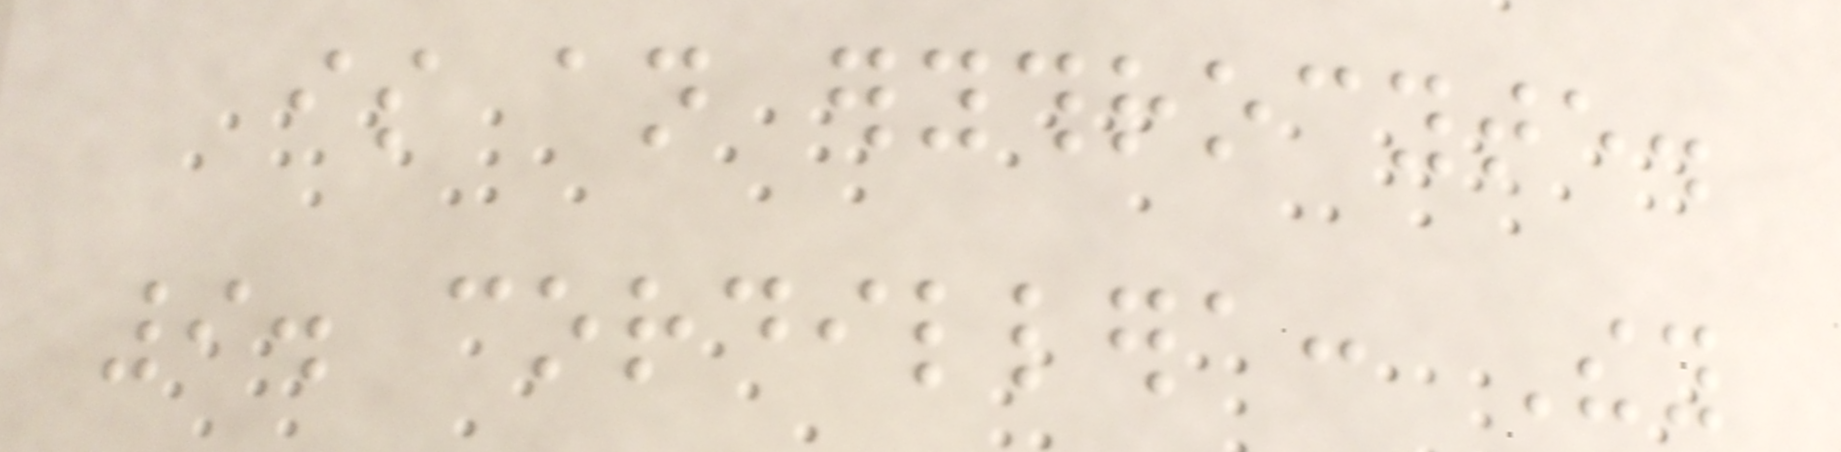is an erythrocyte.
9. cordillera: They
